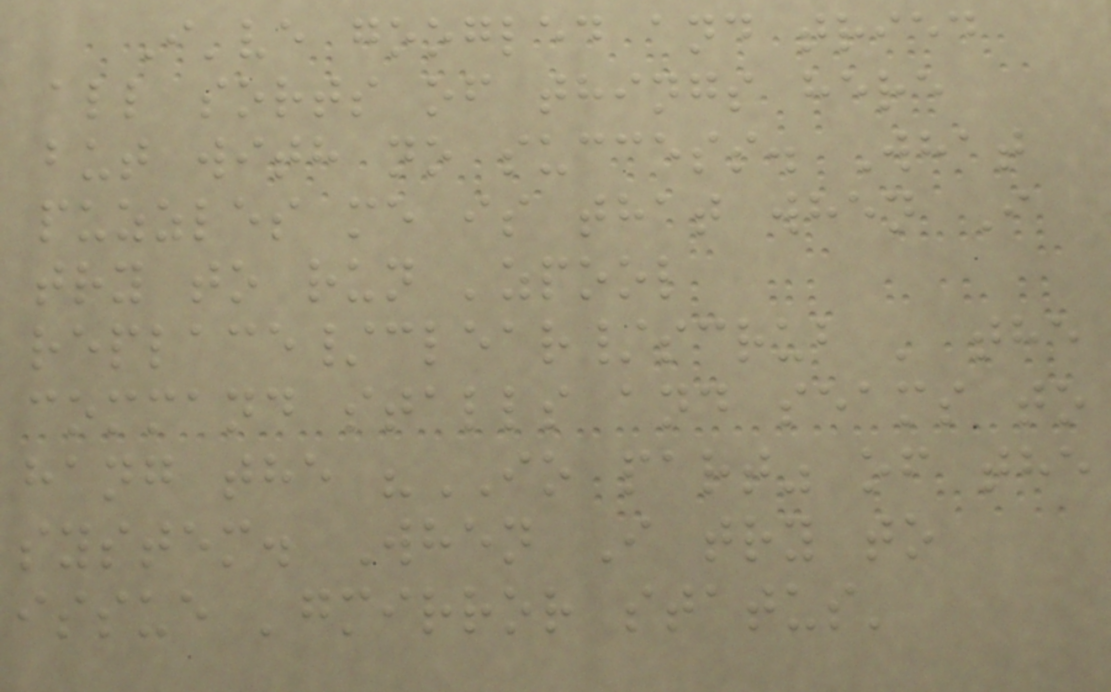I've googled and tried
all sorts of things here
but with no success. What
puzzles me is that when I
try to run 'zpool
replace/clear/scrub ' the
command stalls and seams to
hang the "IO part" of the
system. When I try to
issue 'gmirror status'
